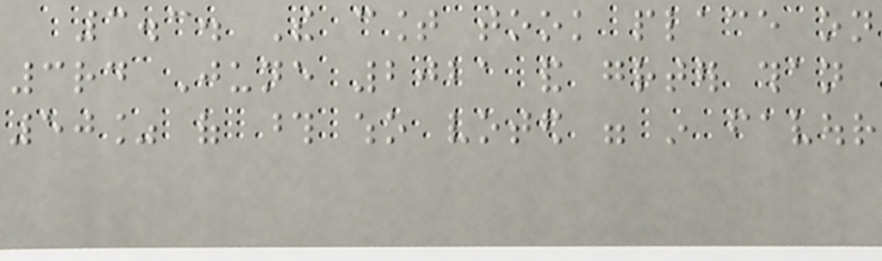3.3. The count took place on
3rd June 2021 and greater than
50% of those who voted were in favour
